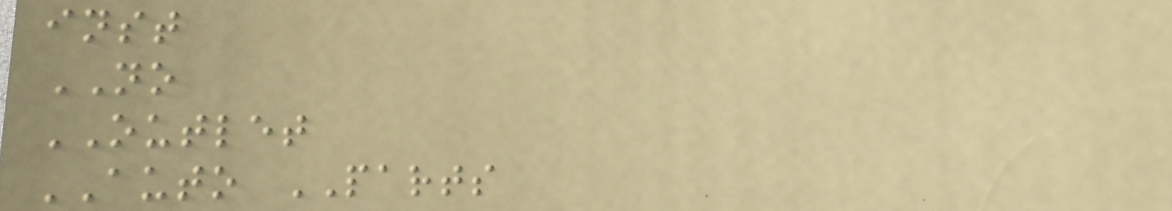inst
NO
OUTLET
AUTO PARTS
